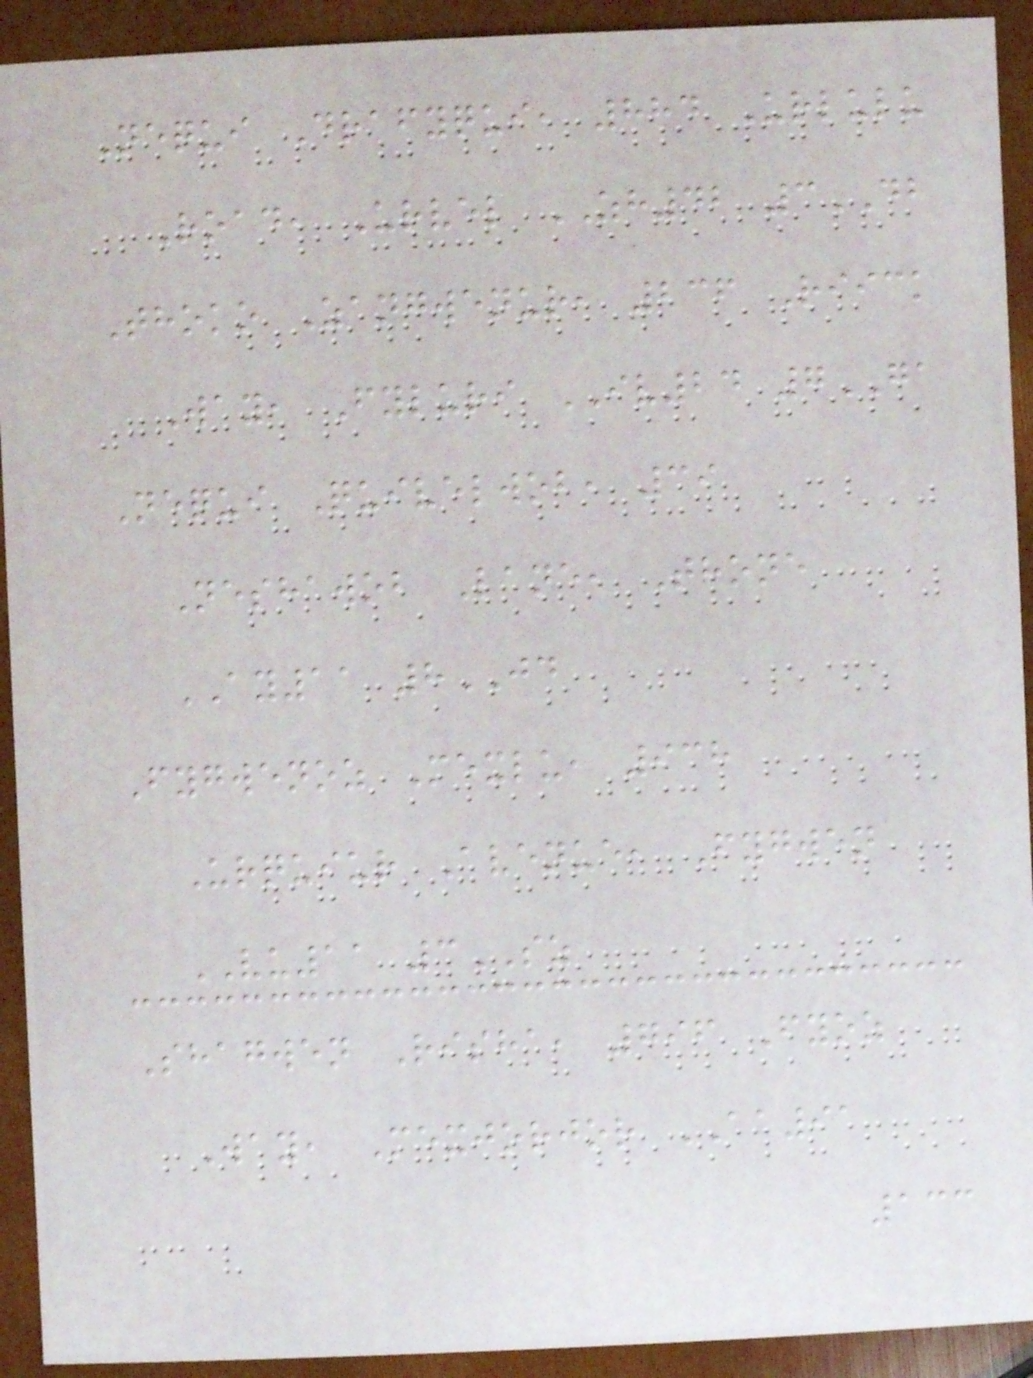Nequi Drafyqui, 884 Urlulu
Road, Urvel ZH42 3DB
Thoko Zangwenur, 236 Riick
Way, Fyluri IV24 7GA
Nequi Quivelwob, 39
Neshawob Lane, Thone
AY11 8JD
Fygwenoz Mexlu, 938
Urquiur Avenue, Fygwen
VU11 3SZ
Shagwen Risha, 796 Fyoz
Way, Mexjorjor AA91
133
